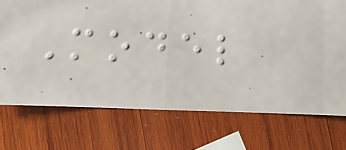Model
